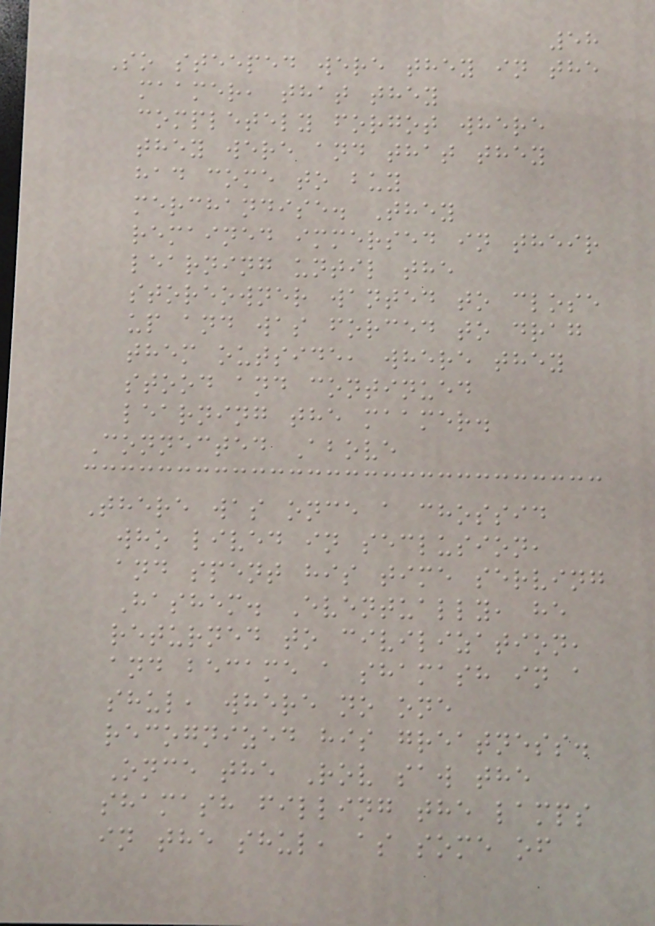58
So steeped were they in the
maamer, that they
completely forgot where
they were and that they
had come to buy
merchandise. They
remained immersed in their
learning until the
storeowner wanted to close
up and was forced to drag
them outside, where they
stood and continued
learning the maamer.
Connected Above
There was once a chossid
who lived in seclusion,
and spent his time serving
Hashem. Eventually, he
returned to civilization,
and became a shamash in a
shul, where no one
recognized his greatness.
Once the Rov saw the
shamash filling the lamps
in the shul, as some of
